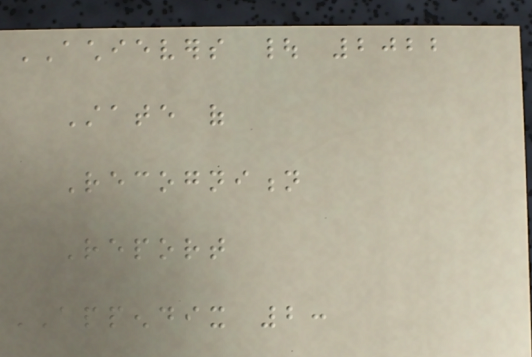ACHIEVERS | 2022
State of
Recognition
Report
APPENDIX 2:
